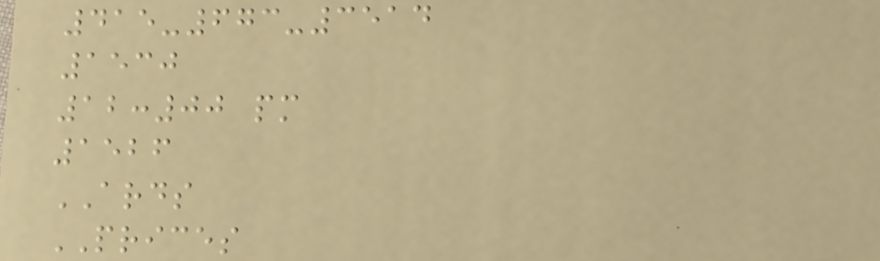415-673-3514
1530
12:00 pm
1526
ARDS
PRICES
